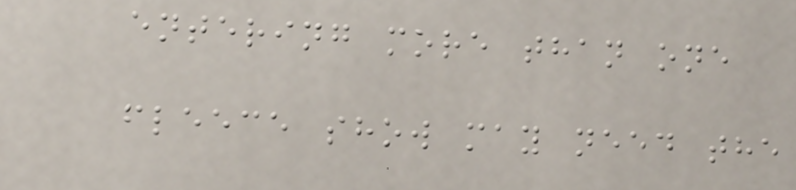entering more than one
fleece show may need the
